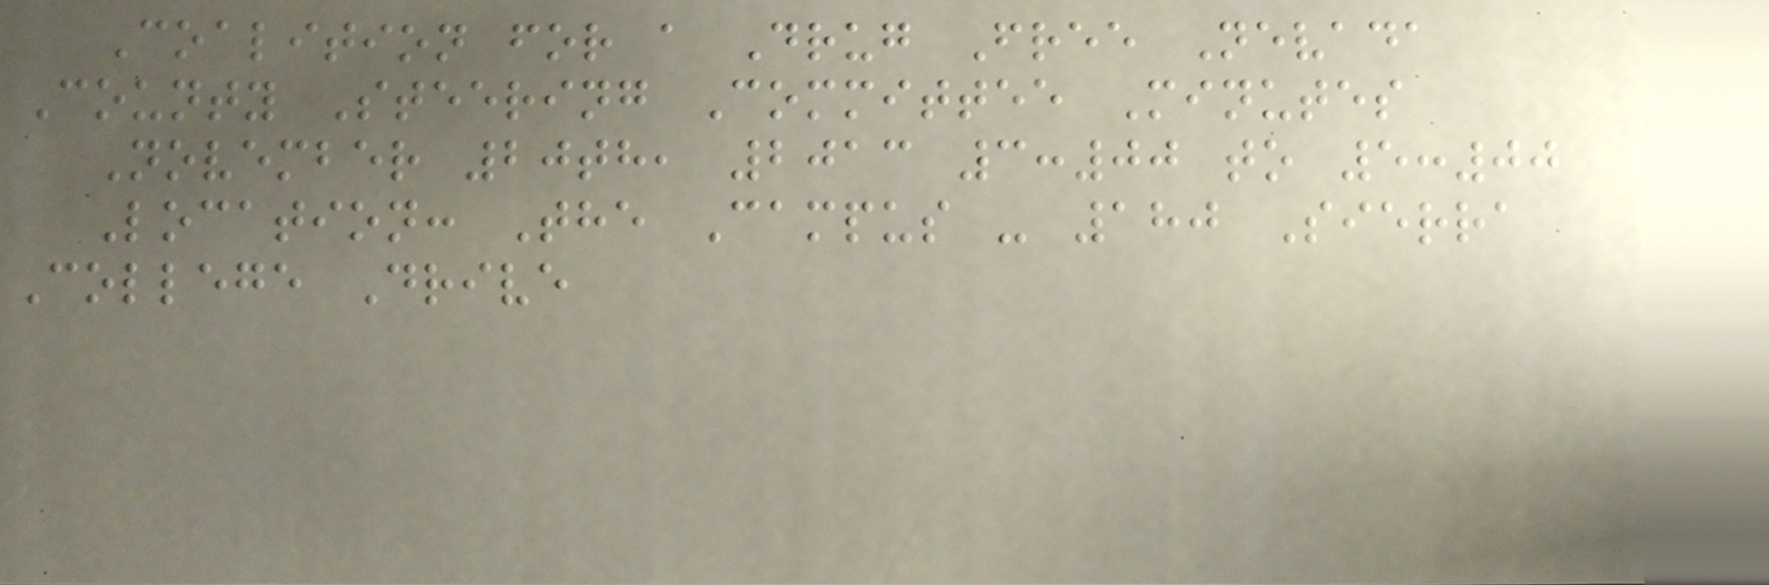Coalition for a Drug Free Nevada
County Steering Committee Minutes
November 20th, 2013 3:00 to 5:00
Location: The Campus - 180 Sierra
College Drive
